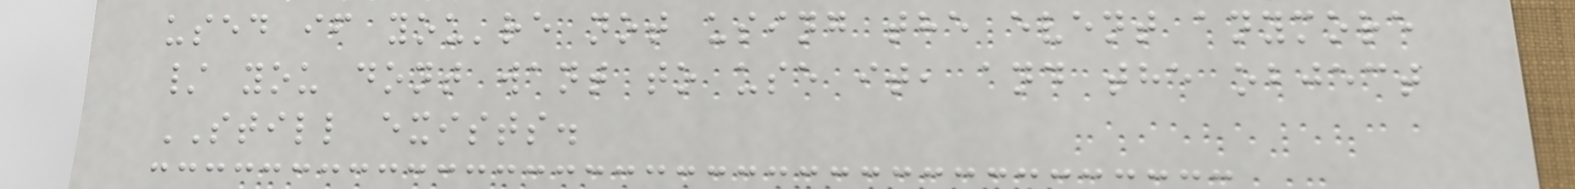used if you're not using the event anymore
/ you dont want to use it, and the object
STILL exists.
